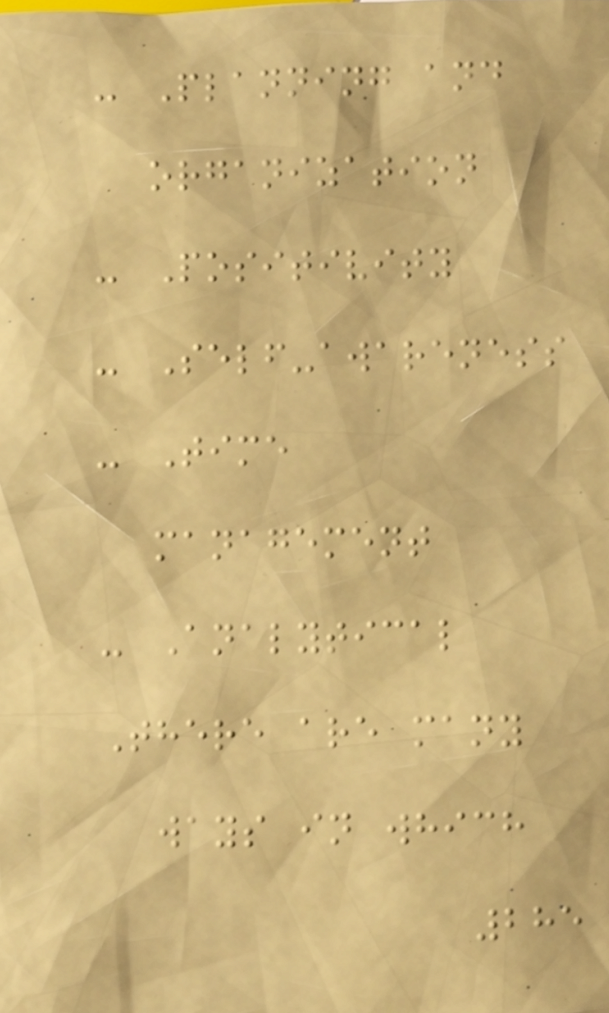- Planning and
organization
- Positivity
- Self-awareness
- Time
management
- Analytical
There are many
ways in which
285
